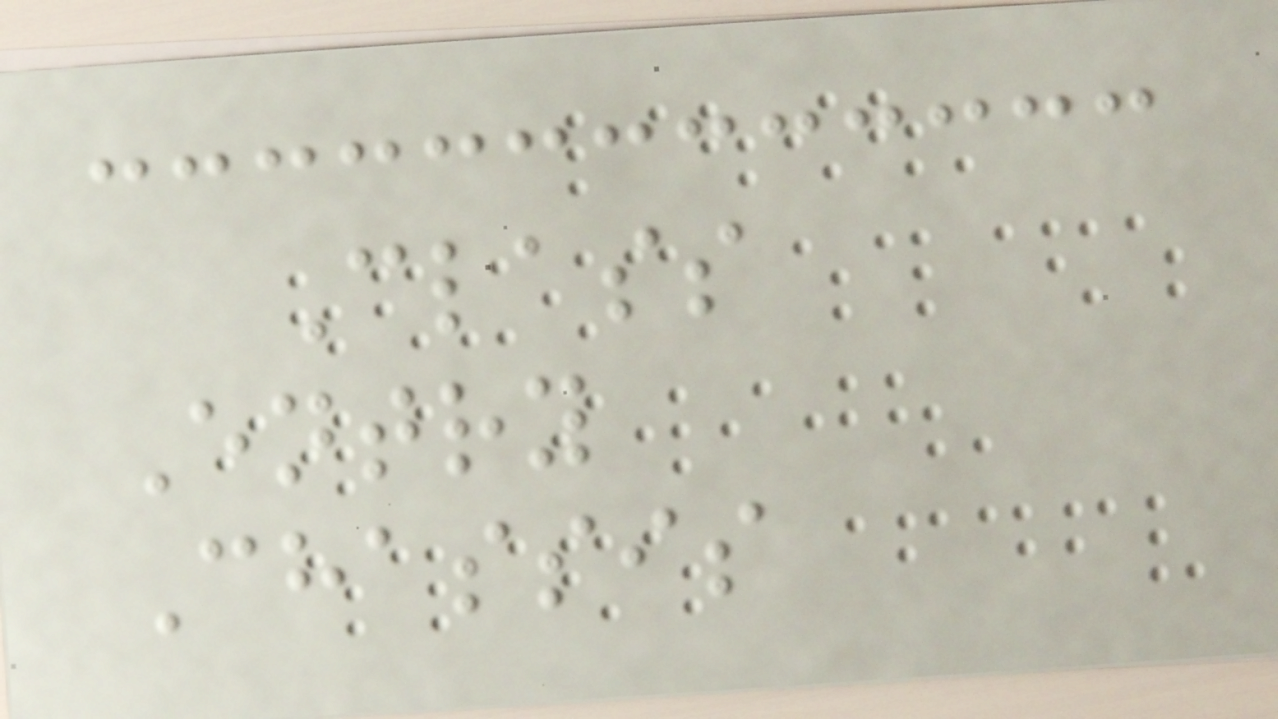Class
Entry
Chassis
